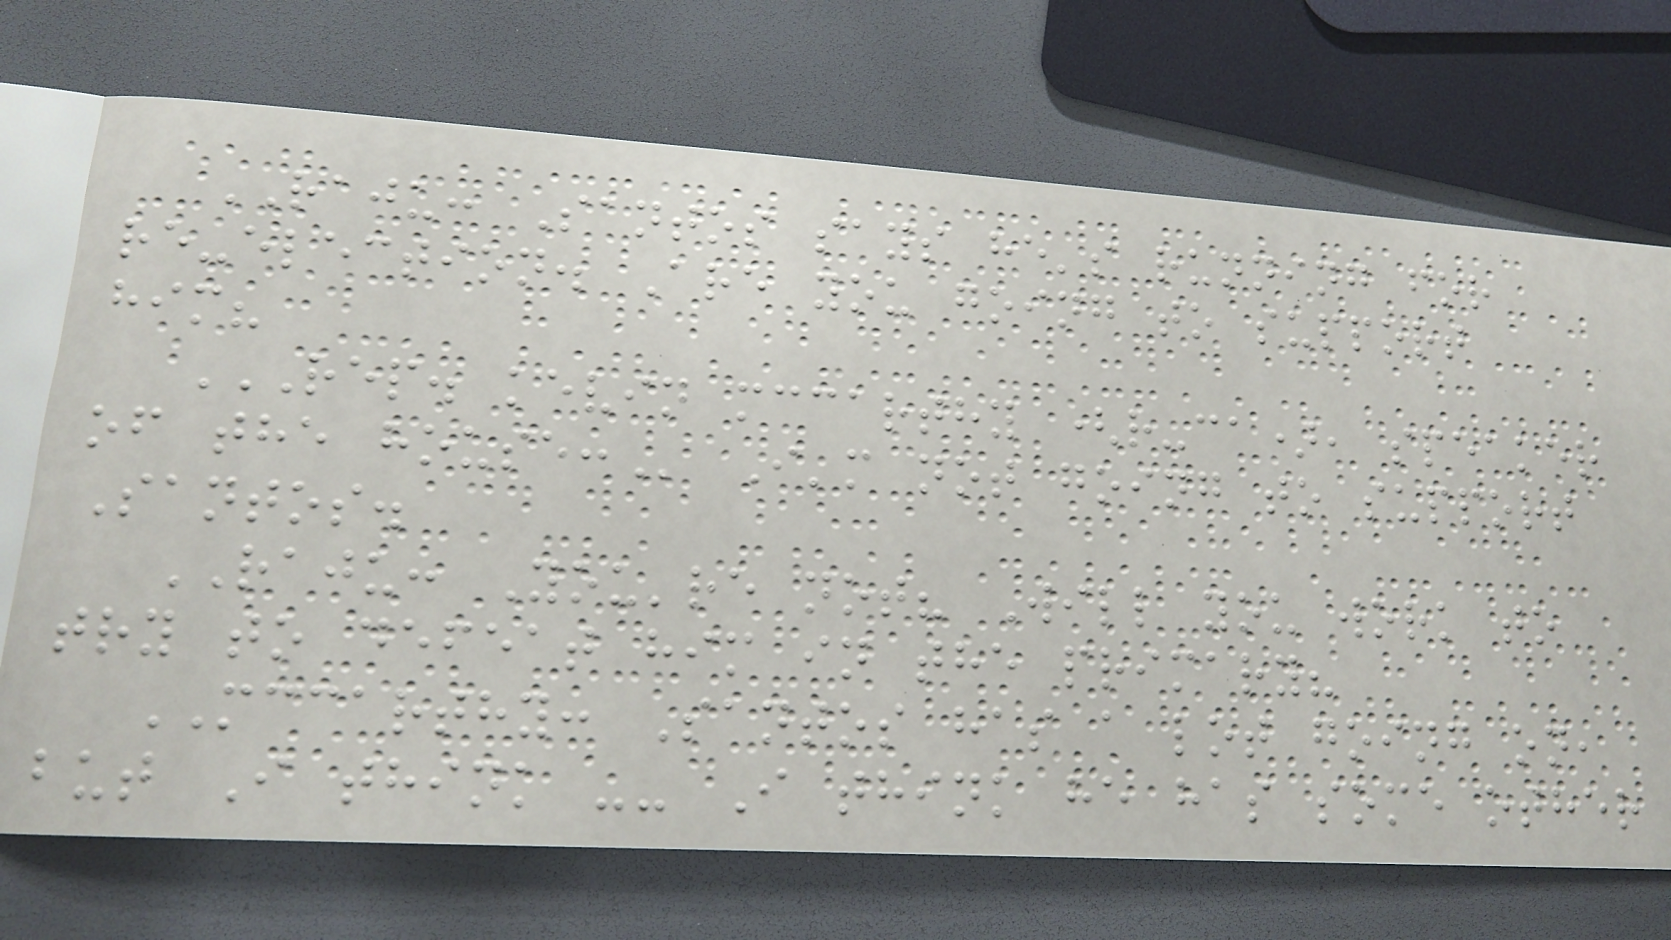RAJU: Santos says he's running for
re-election. Are you going to support
him?
REP. KEVIN MCCARTHY (R-CA), SPEAKER
OF THE HOUSE: I'm not going to support
Santos.
RAJU: You're not? Will you work to
try to defeat him in the primary?
MCCARTHY: Santos has a lot going on,
but I think -- I think he has some other
